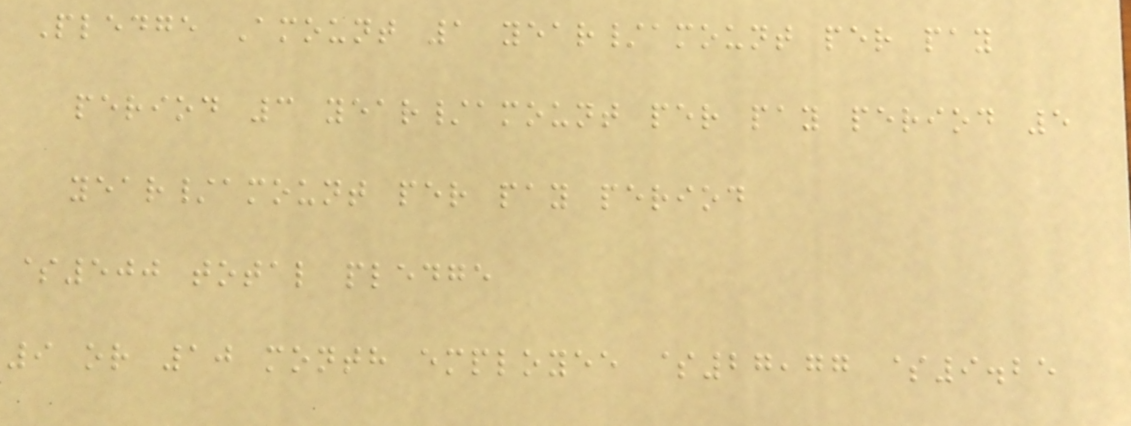Pledge Amount 1 year/amount per pay
period 3 year/amount per pay period 5
year/amount per pay period
$500 total pledge
9 or 10 month employee $27,77 $9.25
